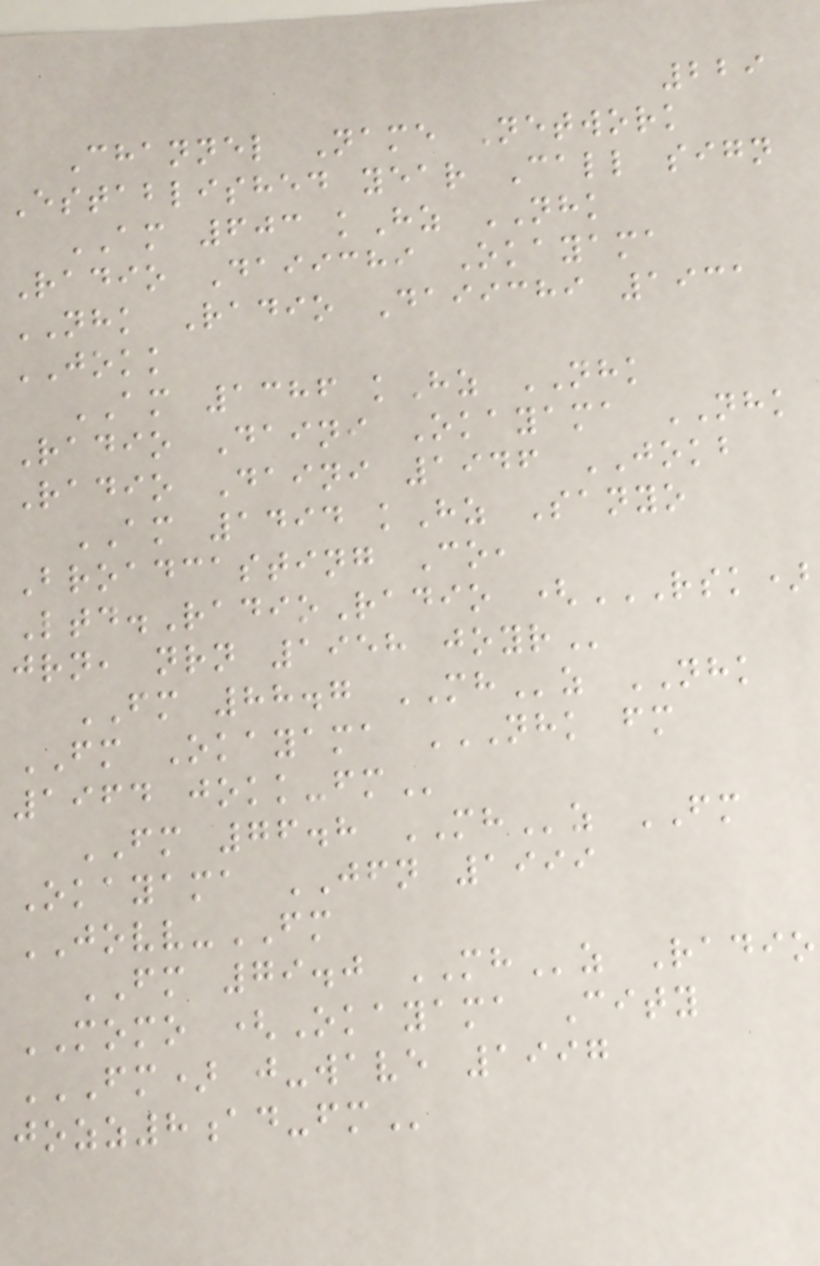229
Channel Name Network
Established year Call sign
AM 603 kHz NHK
Radio Daiichi Okayama
NHK Radio Daiichi 1931
JOKK
AM 1386 kHz NHK
Radio Daini Okayama NHK
Radio Daini 1946 JOKB
AM 1494 kHz Sanyo
Broadcasting Co,
Ltd.RadioRadio (RSK)
JRN, NRN 1958 JOYR
FM 88.7 MHz NHK
FM Okayama NHK FM
1964 JOKK-FM
FM 76.8 MHz FM
Okayama JFN 1999
JOVV-FM
FM 79.0 MHz Radio
MOMO (Okayama City
FM) J-WAVE 1997
JOZZ8AD-FM
